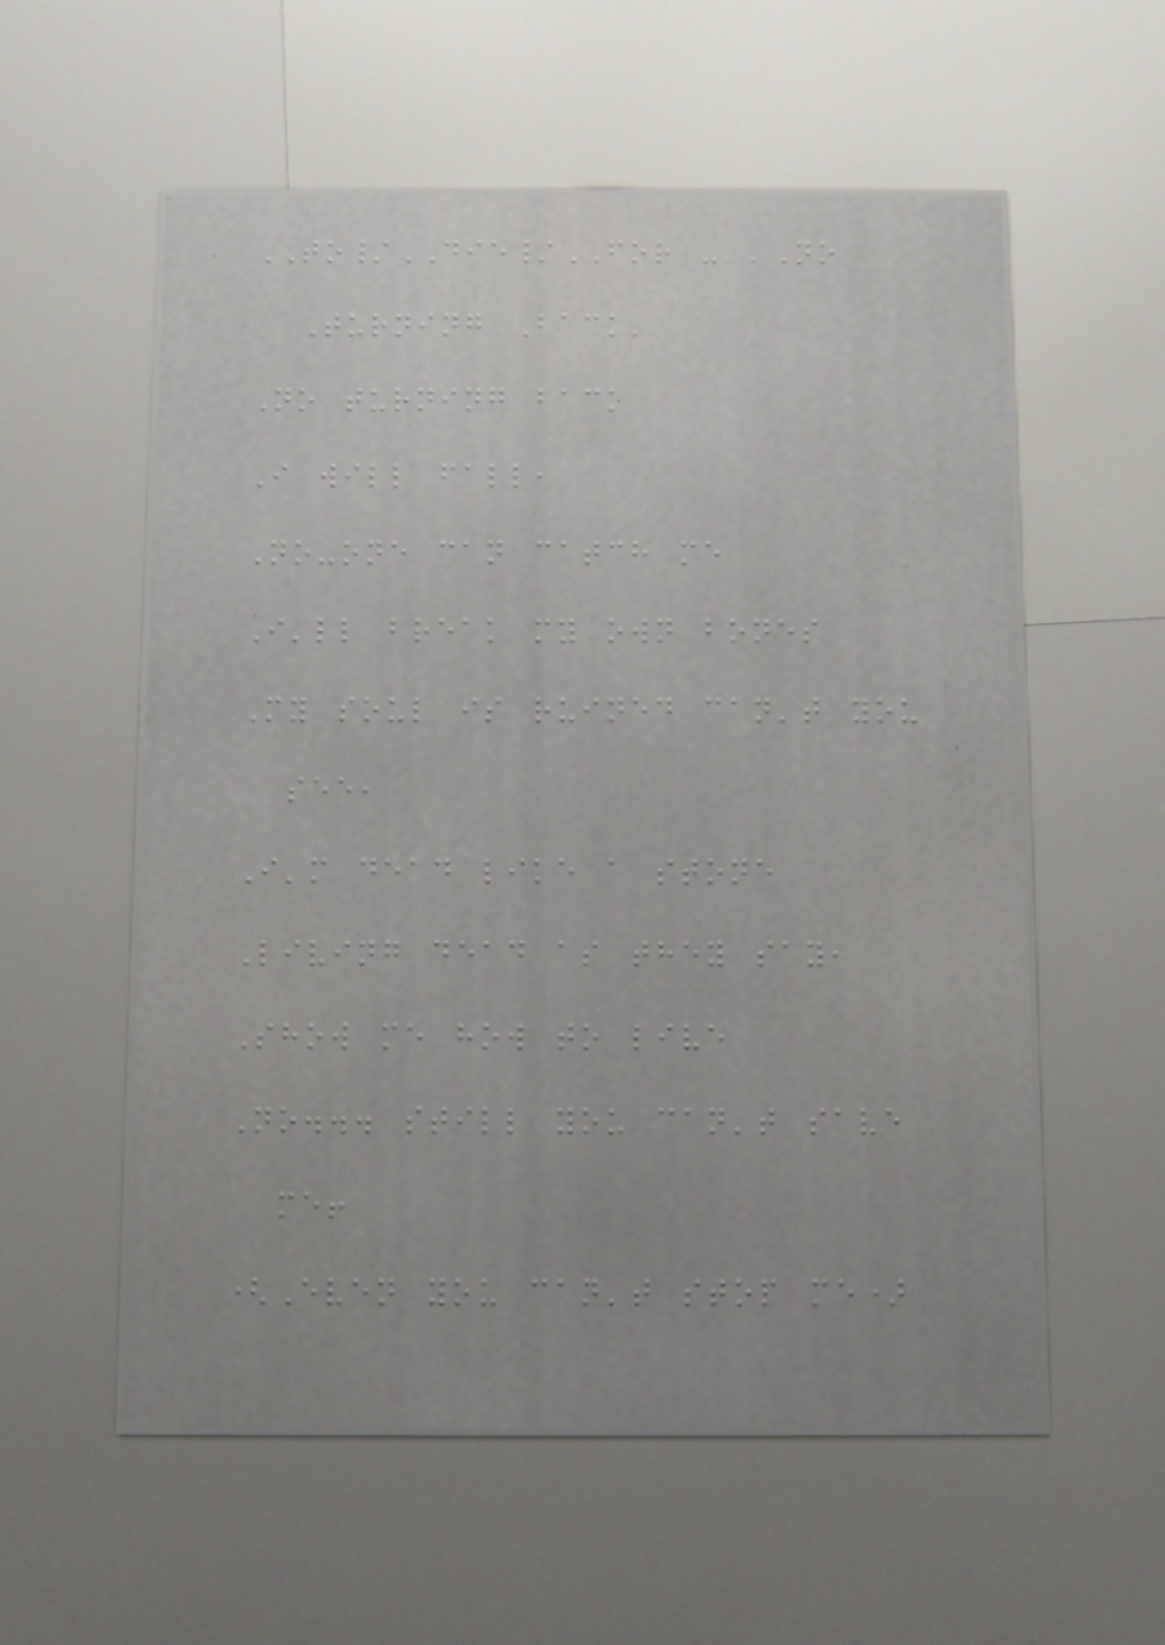TO/DIE/FOR - 'No
Turning Back'
No turning back
I will fall,
No-one can catch me
I'll break my own bones
My soul is ruined can't you
see,
I'm dead like a stone
Living dead as they say,
Show me how to live
No... still you can't save
me!
(Even you can't stop me)
